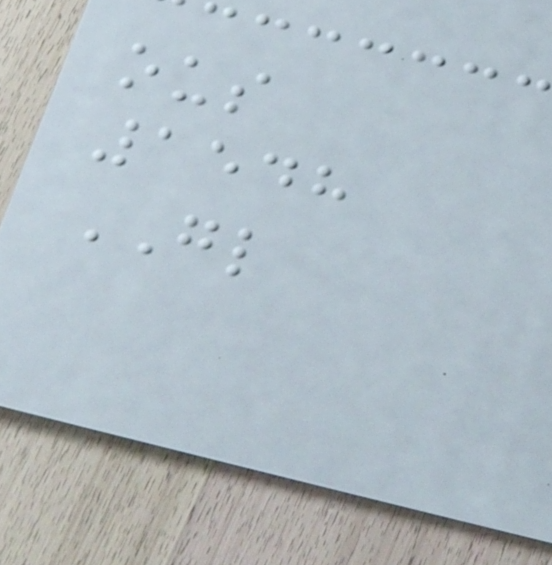ous
1548
GL
